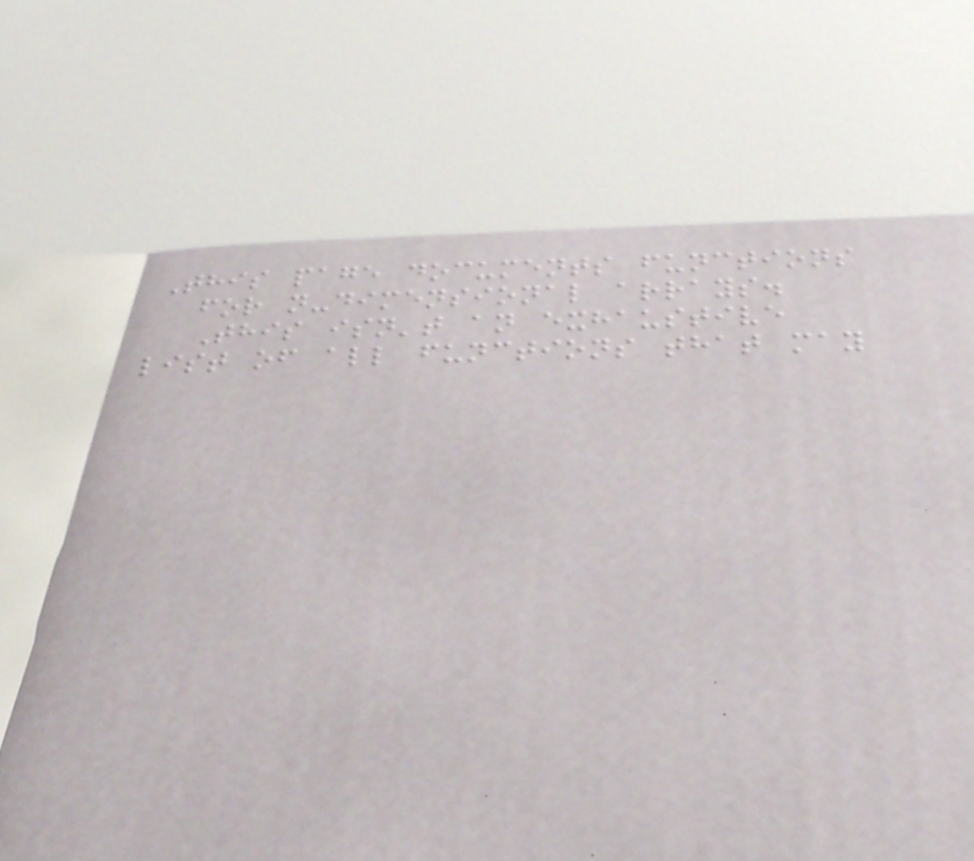This page documents functions
for n-dimensional arrays.
This isn't an exhaustive
list of all functions that may
